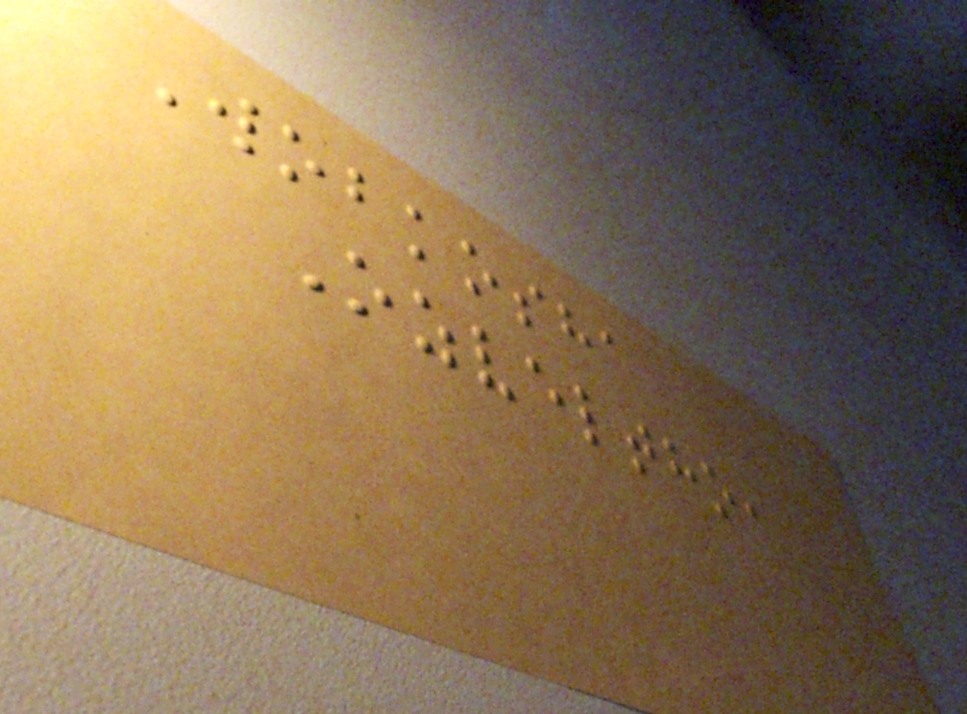Wobkosha
Ozveltho,
